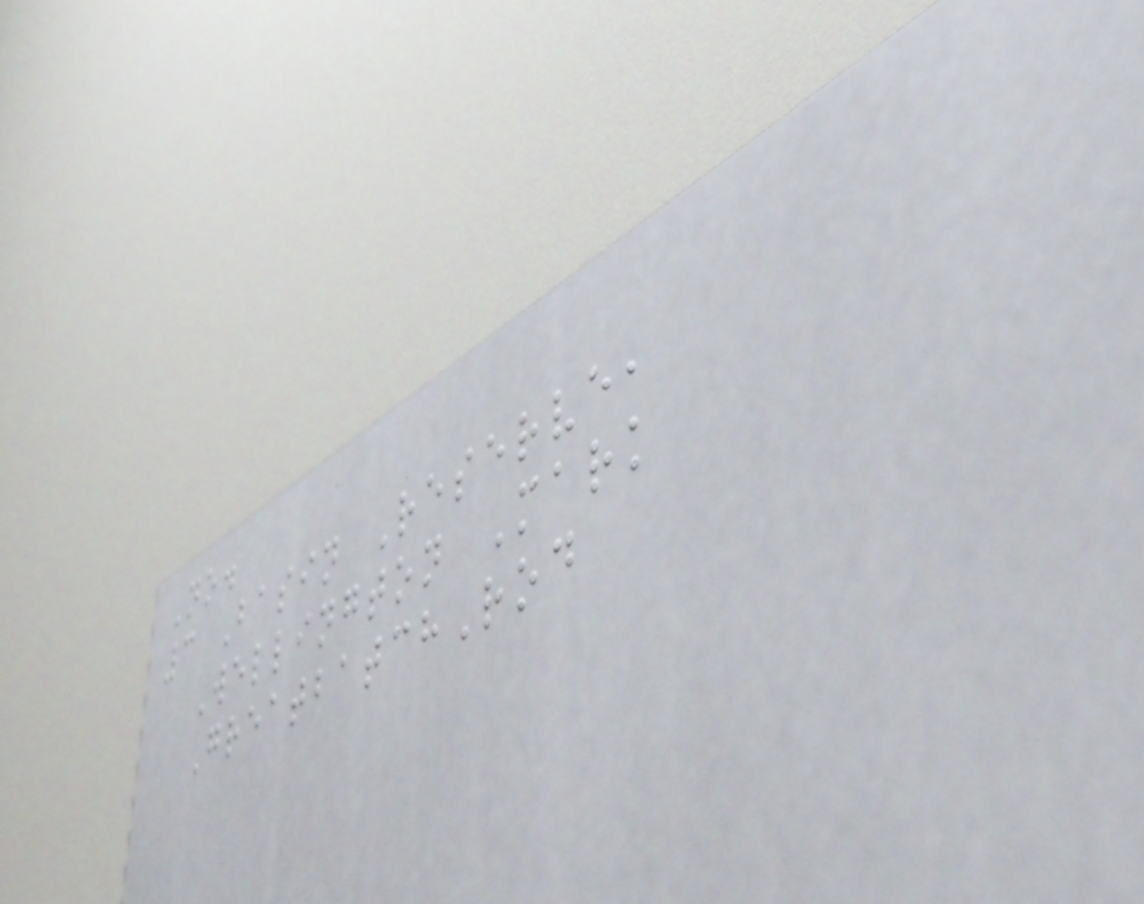No.
3 Basin Reserve,
Wellington Mark
GreatbatchRod
